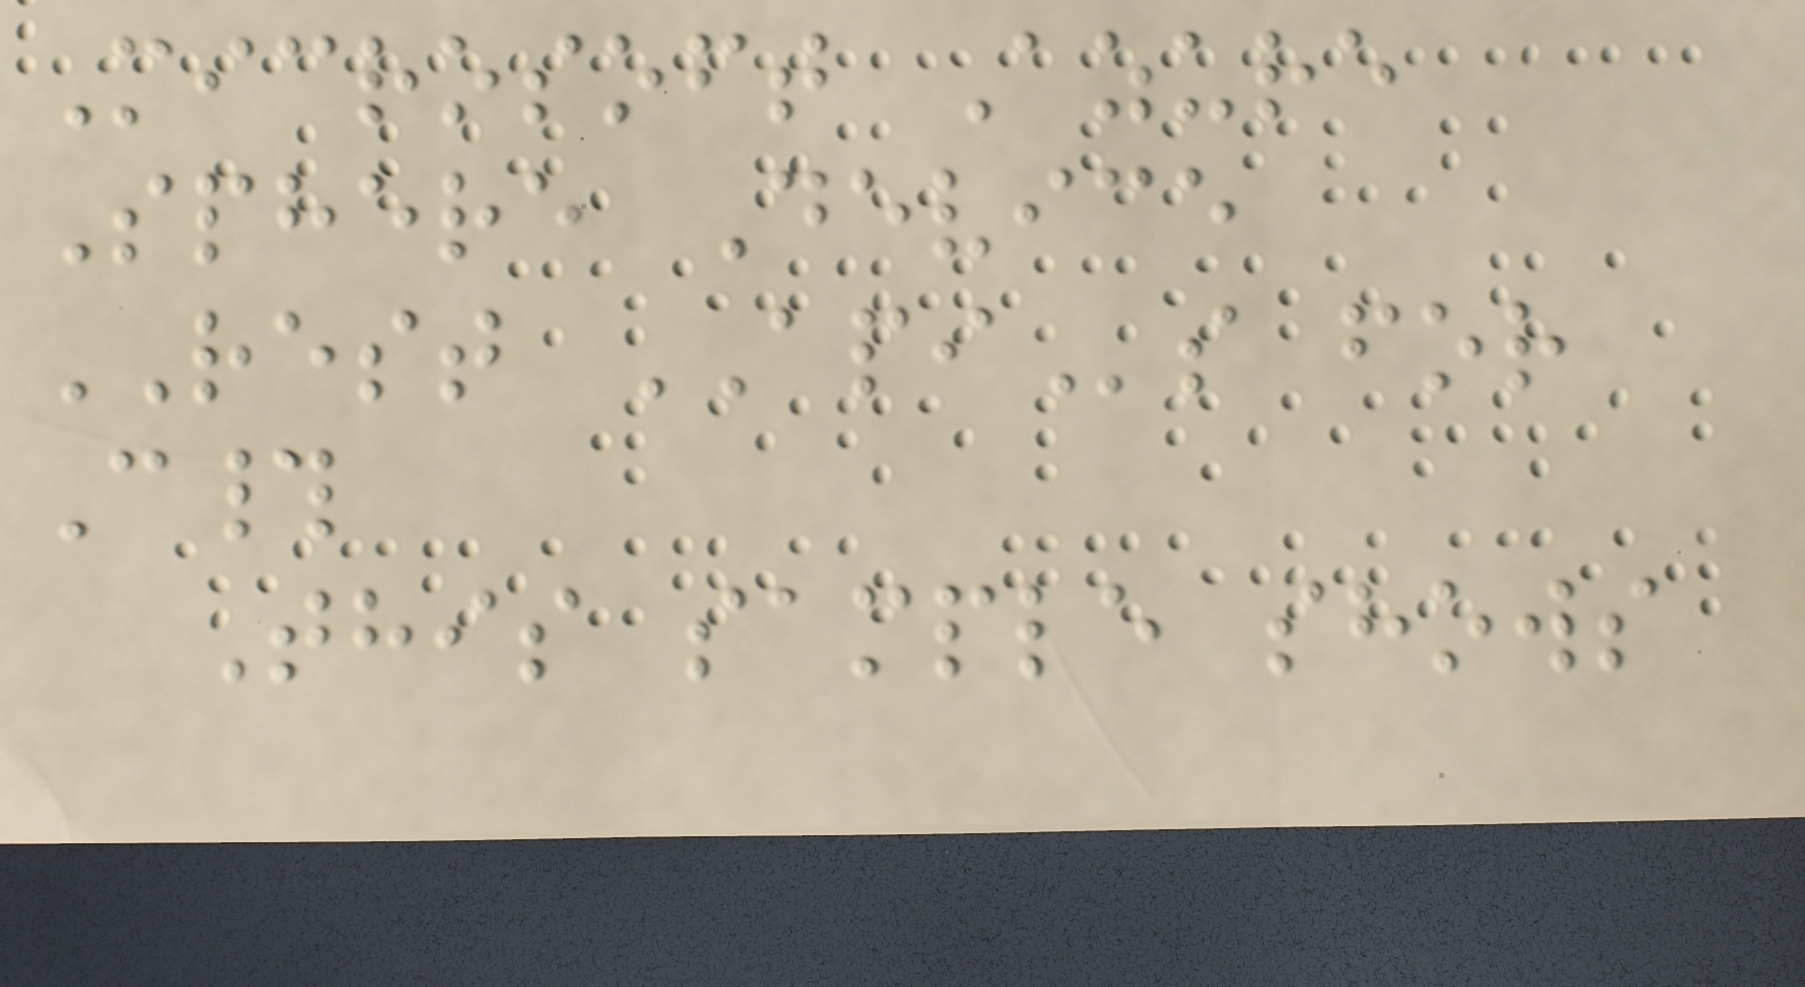Microsoft Azure
Sphere Device
REST APIs for
C#
This sample shows
